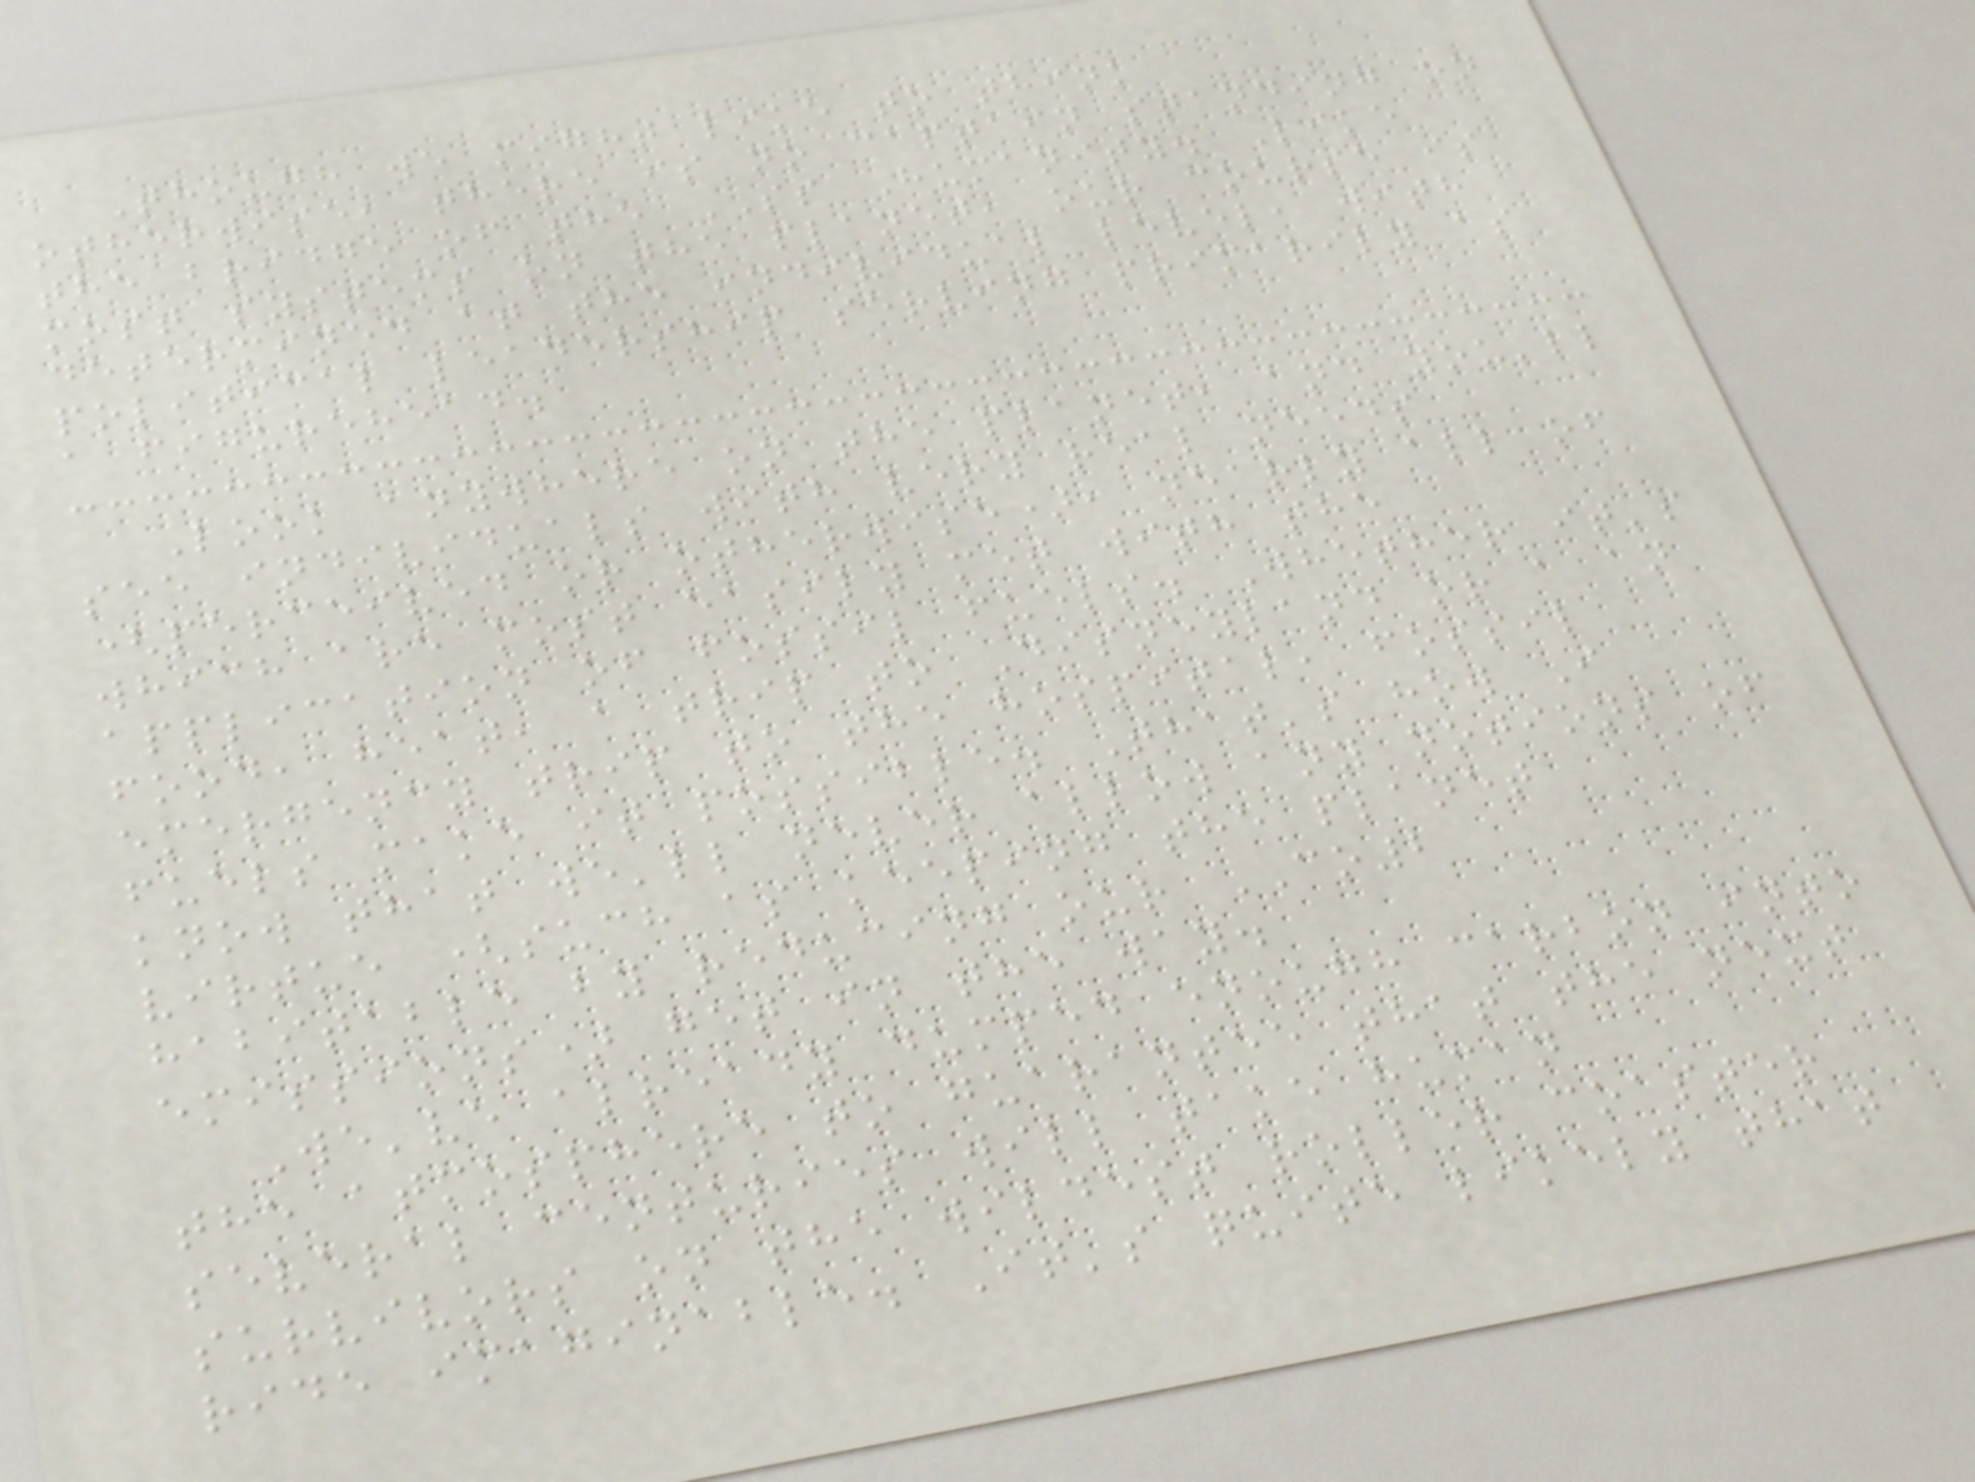Though we might like to think
otherwise, there is no captain standing on
the bridge of the SS Humanity. Like
most systems on the planet, our course is
determined at the individual level, with
political leadership serving primarily as
a figurehead.
Look anywhere on the planet, and you'll
see individuals with very real needs
(perceived or otherwise), nearly all of
which are most easily met with the
application of fossil fuels. Whether it's
food, heat, a trip to Disneyland or a an
emergency trip to the hospital, fossil
fuels make it possible. That's how I
know that we'll never allow any notions of
virtue (such as keeping the planet
habitable by reducing our CO2
emissions) get in the way.
We've already dumped enough carbon into
the atmosphere to guarantee that the next
several centuries will take human
survivors on the wildest roller coaster
ride imaginable. It's quite likely that
